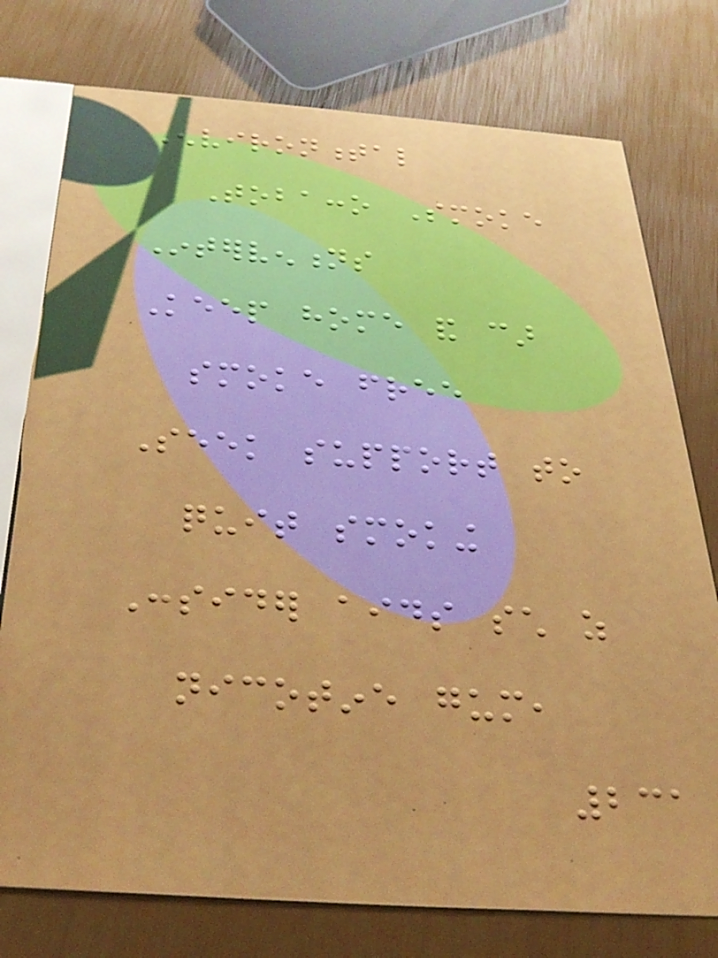Environmental
Tobacco Smoke
Interventions
Keep home and car
smoke free
Seek support to
quit smoking
Consider aids such as
nicotine gum,
231
